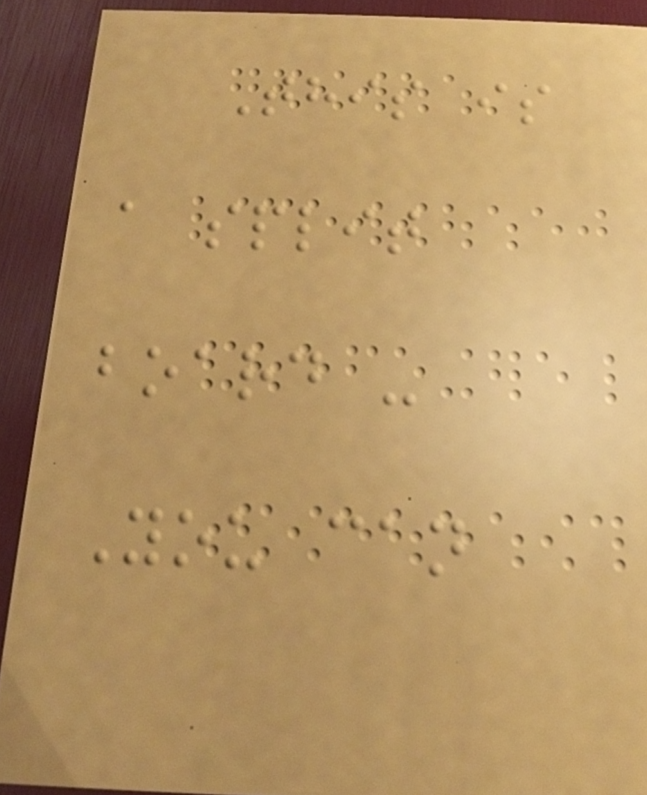This is
a split
board -
You can
